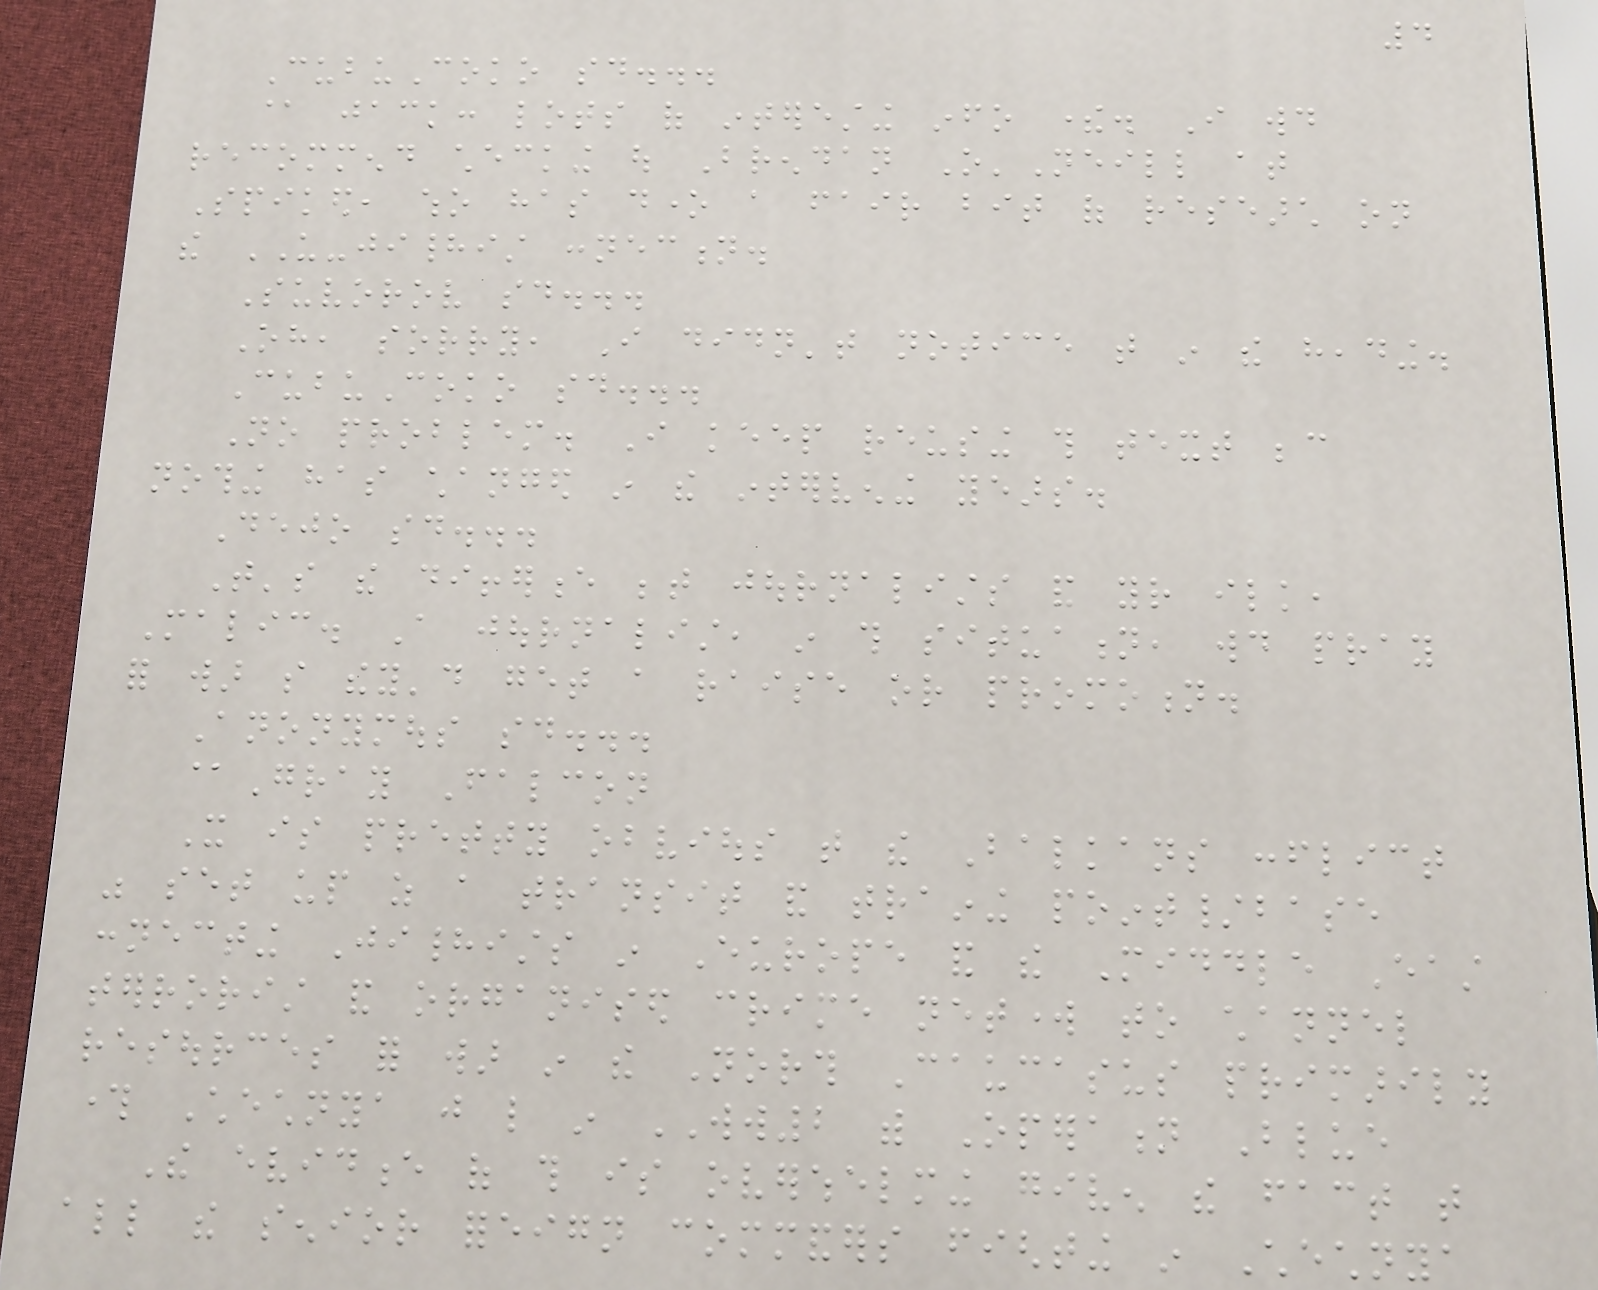4
CubuCoko said...
@ jack: lots of interesting info there. I would
recommend checking out Brendan O'Neill at
Spiked, who has done a fair bit of research on
the US-jihadist connection.
Suvorov said...
Oh, sorry, I didn't notice that in the heading.
CubuCoko said...
No problem. I keep reusing this text because
nothing has changed in the intervening years.
Dejo said...
That's the difference between journalists and your ilk,
Malic. A journalist, in this situation, would pray
for war so they'd get a raise or promotion.
Anonymous said...
@Gray Falcon
It is pretty obvious that the Balkans conflict
was set up as a transit and training point/base
connecting Jihadists in Europe and the Middle East
terrorist and organised crime network to channel
resources for war in the North Caucasus primarily
through Chechnya just like in WW2 with Operation Blue
The evidence of this is overwhelming given the fact that
all the senior foreign commanders fighting in Chechnya
